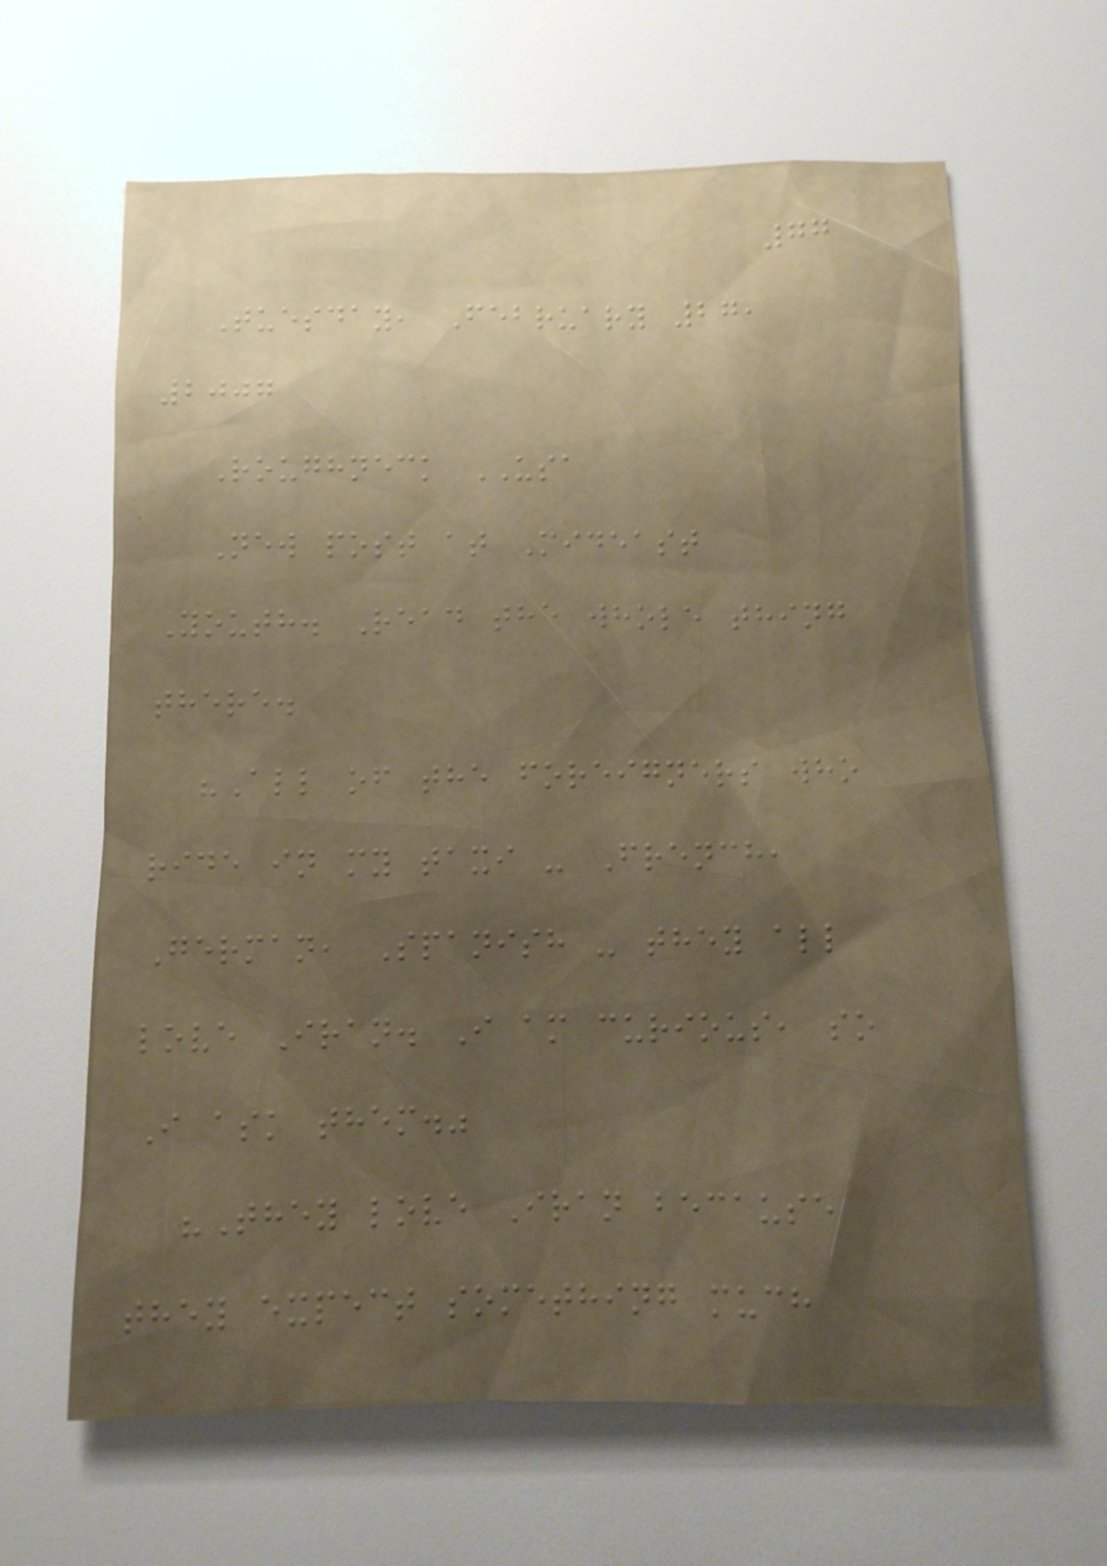77
Tuesday, February 27,
2007
Roughneck USA
New post at Mideast
Youth. Read the whole thing
there.
"All of the foreigners who
ride in my taxi - French,
German, Spanish - they all
love Iran. I am curious, so
I ask them."
"They love Iran because
they expect something much
